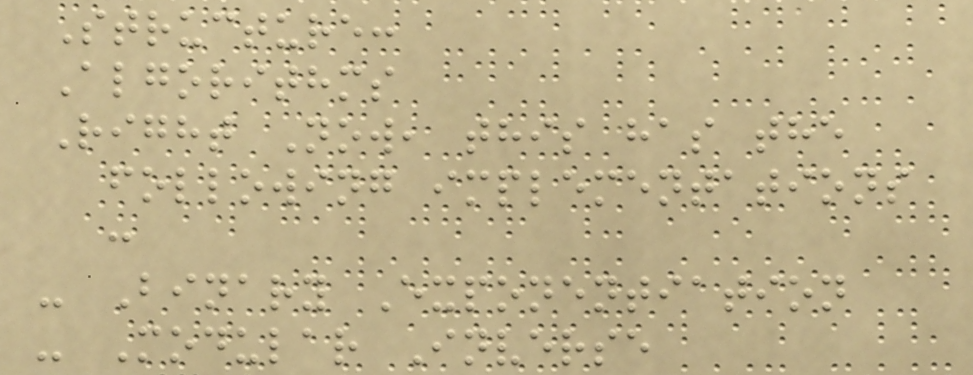Structure:
Algorithms
Right Now, this has the
following implementations
:
- Binary Exponentiation
- Modular Inverse
